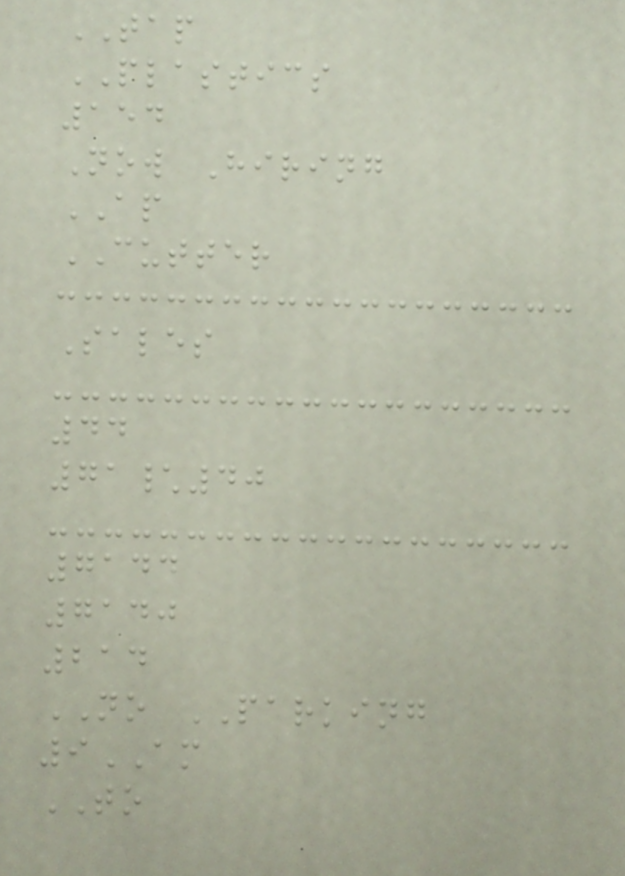TAP
PLASTICS
154
Now Hiring
AP
CUTTER
Sales
44
71\40
7144
7140
214
NO PARKING
9AM
TO
